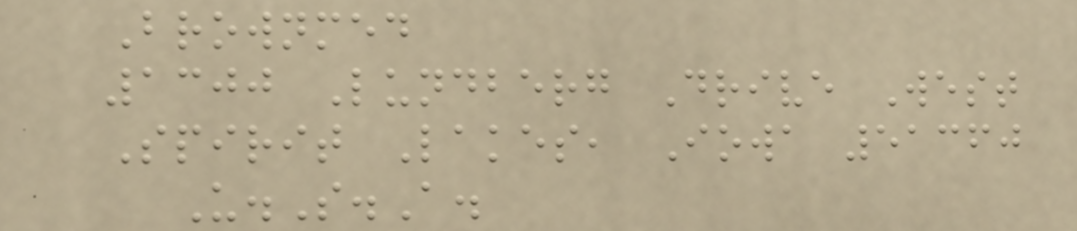Brownmed
1300 Lundberg Drive West
Spirit Lakes, Iowa 51360
U.S.A.
